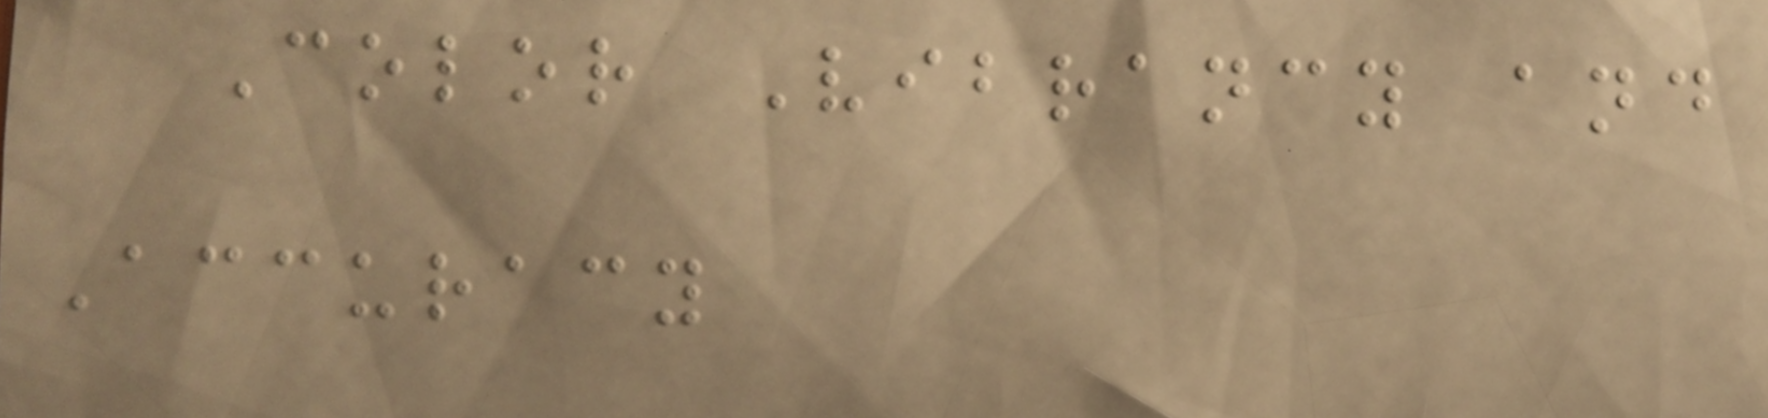Color Vibrancy and
Accuracy
